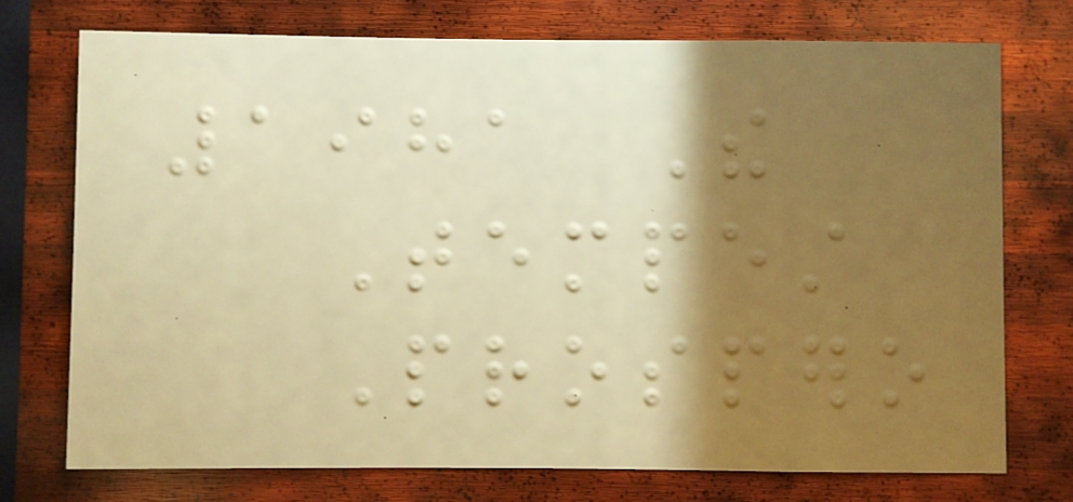1981 The
Tempest
Prospero
